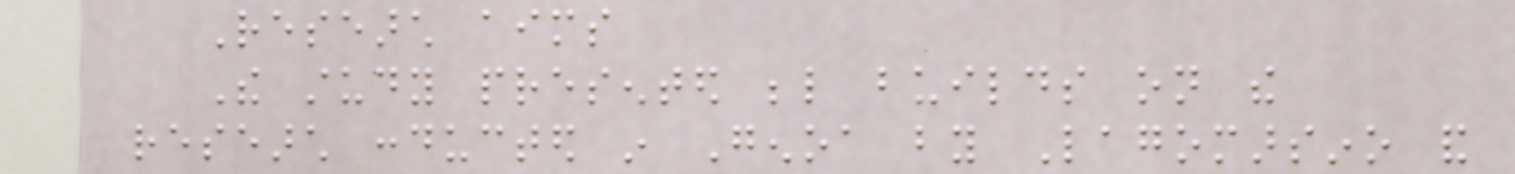Research aims
The study presented below builds on the
research conducted in Genoa by Lagomarsino and
